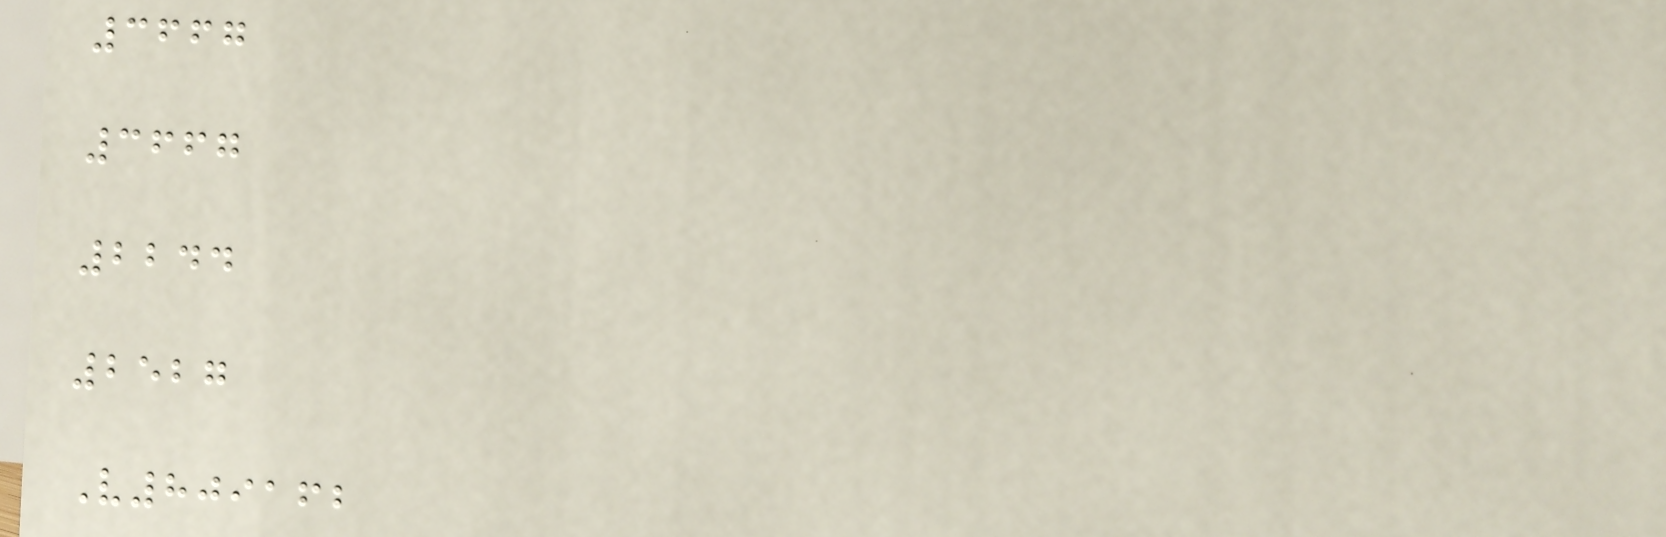3667
3667
2244
2527
V809162
